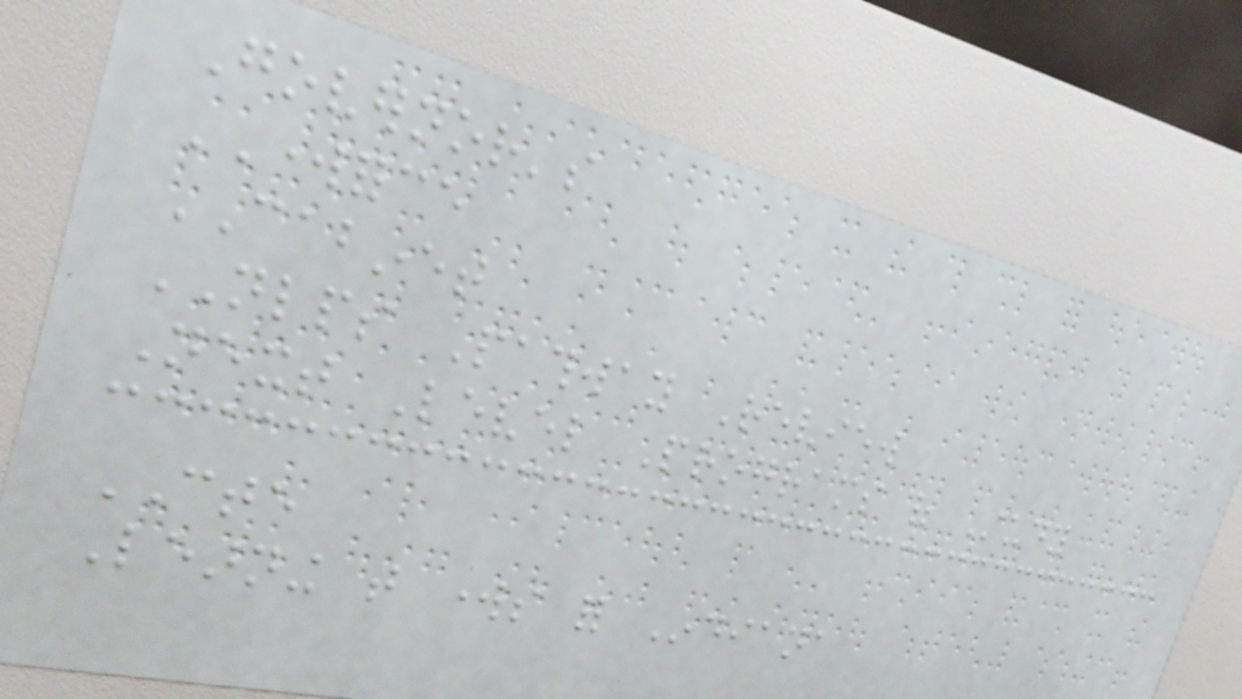Governor's
WORKFORCE
CABINET
NLPS Pathway Review
Next Level Programs of Study
CTE
Learning that works for Indiana
